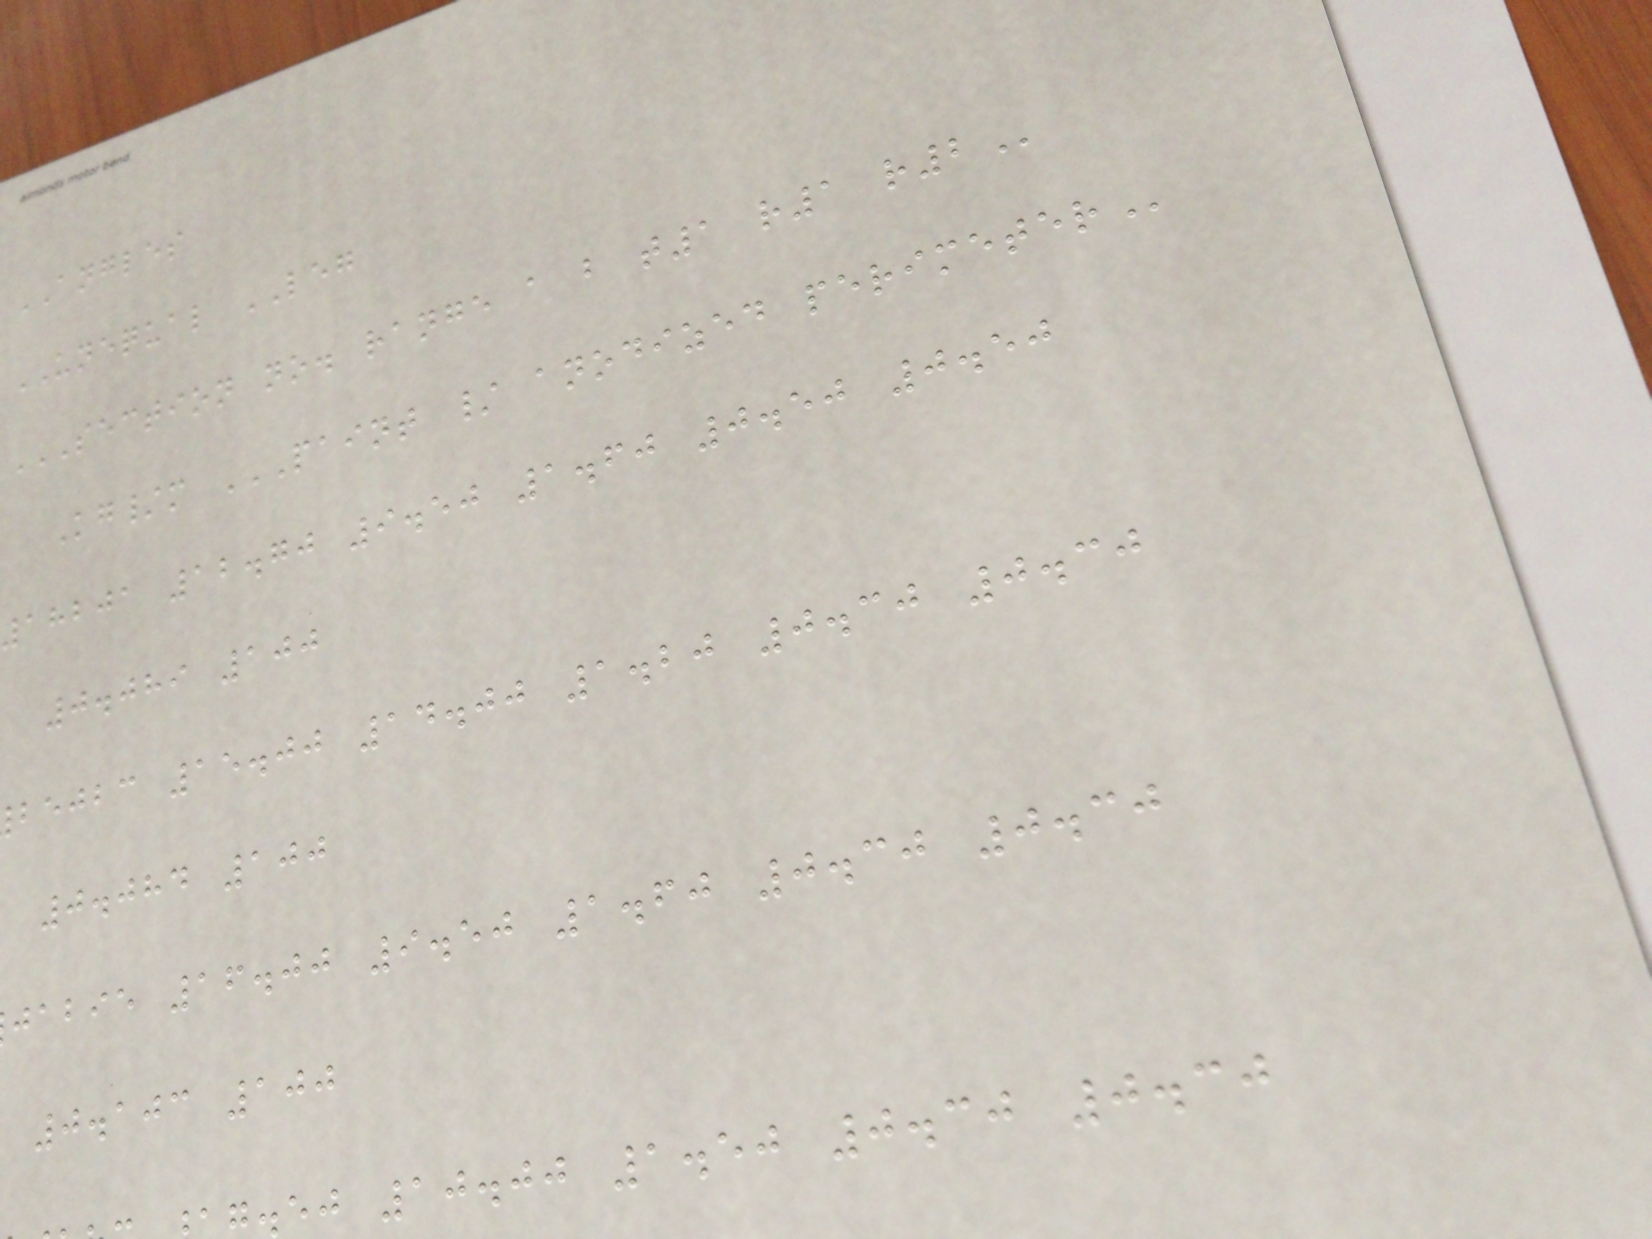ANGLES
UNEQUAL LEG
SECTION NO. RANGE A B T1 R1 R2
Kg/m PAINT / ANODIZED PERIMETER
18201 12.70 9.50 1.60 0.50 0.50
0.089 100
bejbc 15.00 14.00 1.20 0.30 0.30
0.084 100
jabie 16.00 9.50 1.60 0.30 0.30
0.103 100
.ej 10.00 1.50 0.30 0.30
